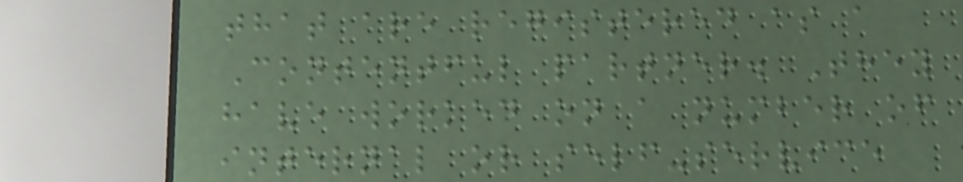that are registered as a
Contentful partner. They
have worked on a number of
internal or self-service
